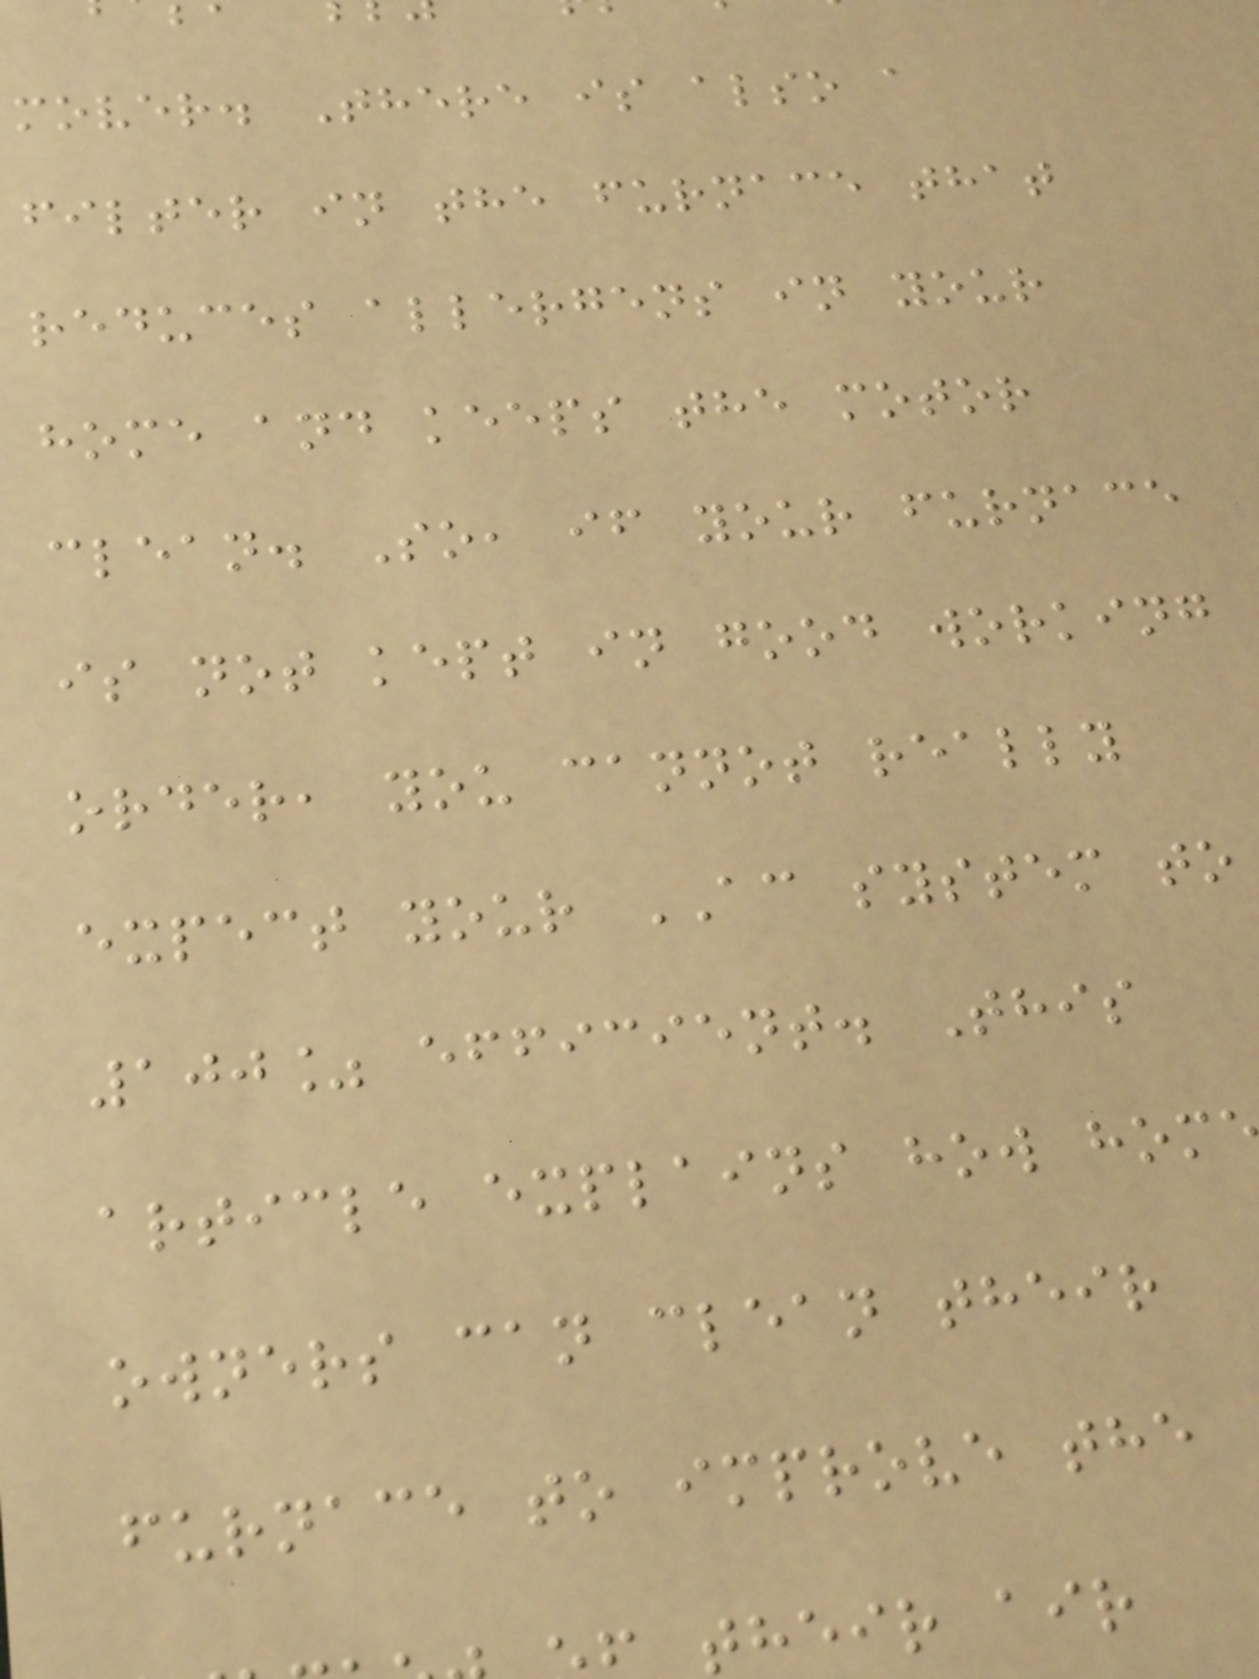mover. There is also a
filter in the furnace that
reduces allergens in your
home and keeps the motor
clean. So, if your furnace
is not kept in good working
order, you cannot really
expect your AC system to
100% efficient. This
article explains how hom
owners can clean their
furnace to improve the
their air
